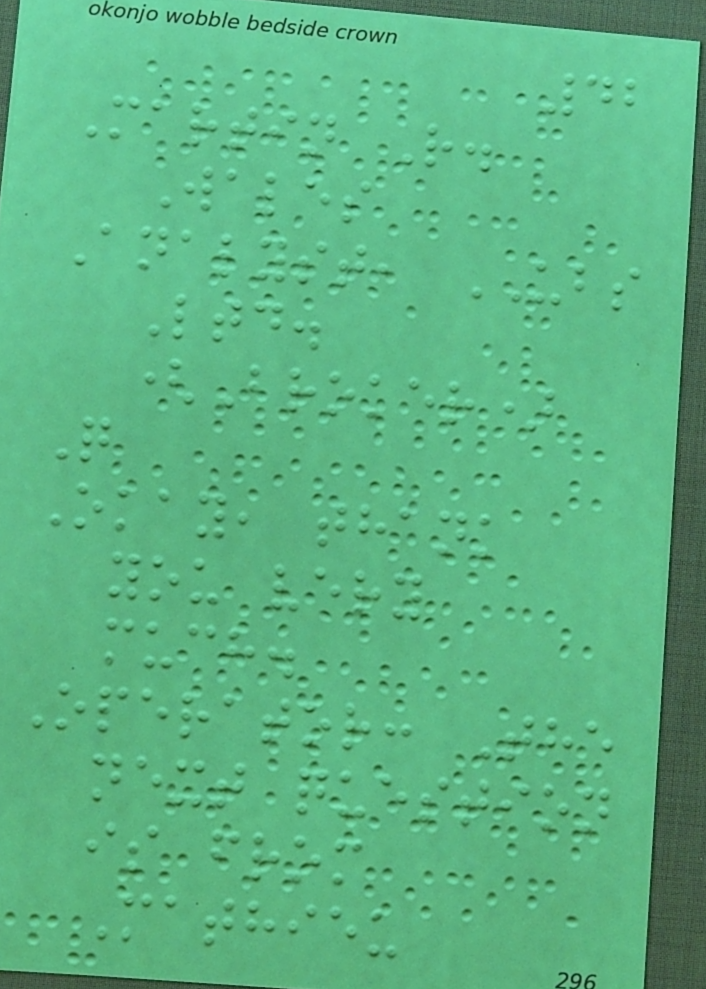42
Martin R.
Wales
Analyst, UBS
Ltd.
(Broker)
Q
Okay, thank
you very
much.
Operator: The
next question
is from
Mathieu
